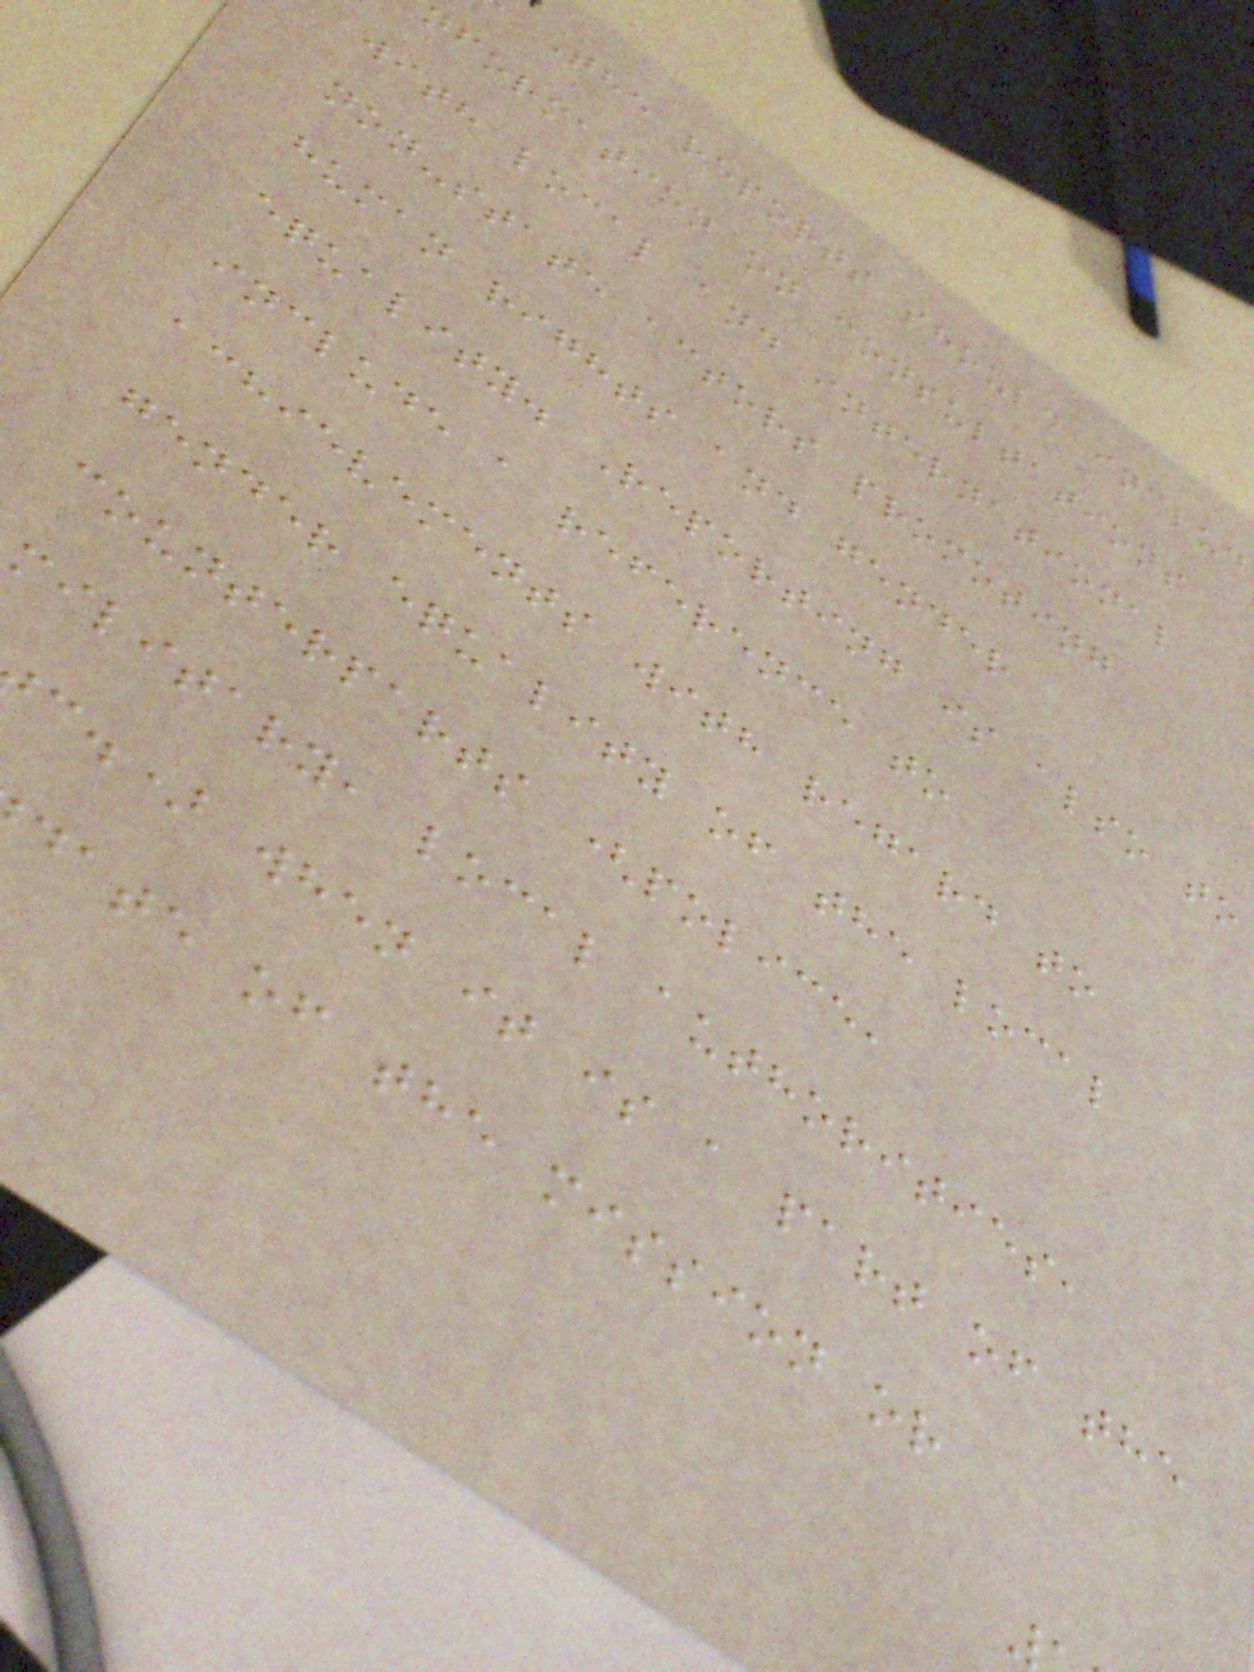The reports should includ
nformation on consultations
with local and international
non-state actors promoting
human rights and gender
equality. Reporting is also to
include a reference to
achievements with regard to
gender equality of the local
counterparts (police,
military, local authorities,
c.) when it is a part of the
date of the mission or
